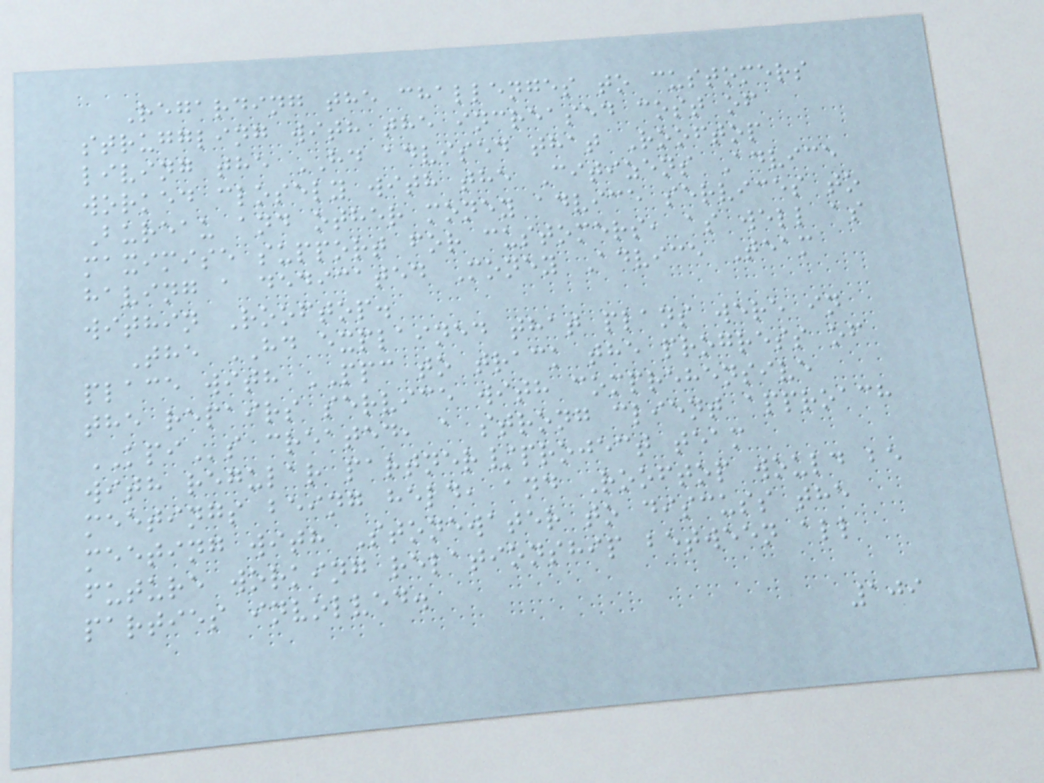Regarding the challenges to customers
struggling with the increased cost of
living the HD advised that Rooftop
worked closely with the Citizens Advice
Bureau and other money advice services to
maximise support for customers, as well as
having a dedicated Money Advice Team
within Rooftop.
The HD explained that plans were in
place with PPC to track the progress of
the repairs service with comprehensive
KPIs created, a strong client approach
with regular partner/project team
meetings being held, and Rooftop would be
meeting with Stonewater to discuss the
future working relationship between all
parties involved.
109
